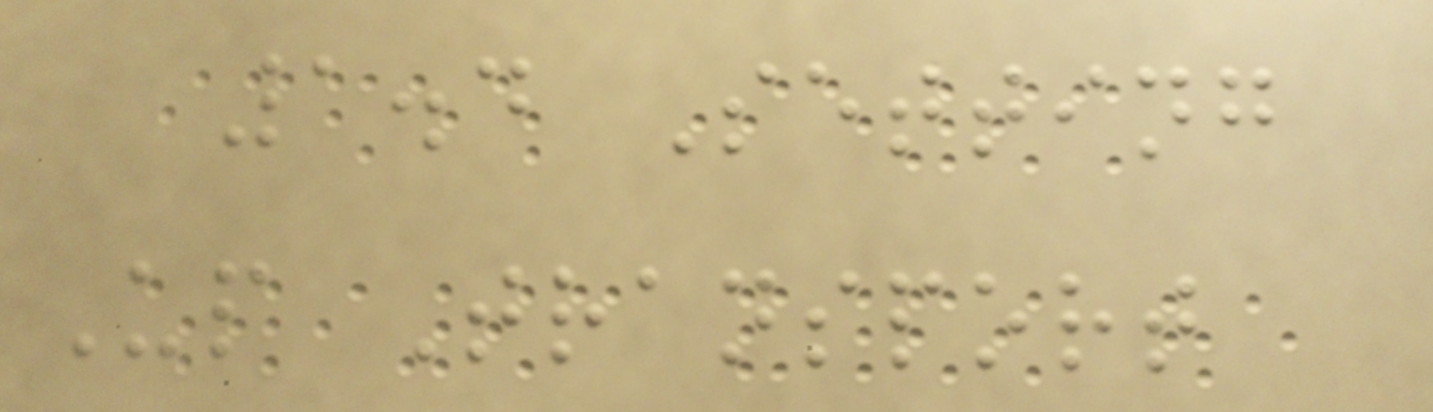1.4 Setting
Up Transport
